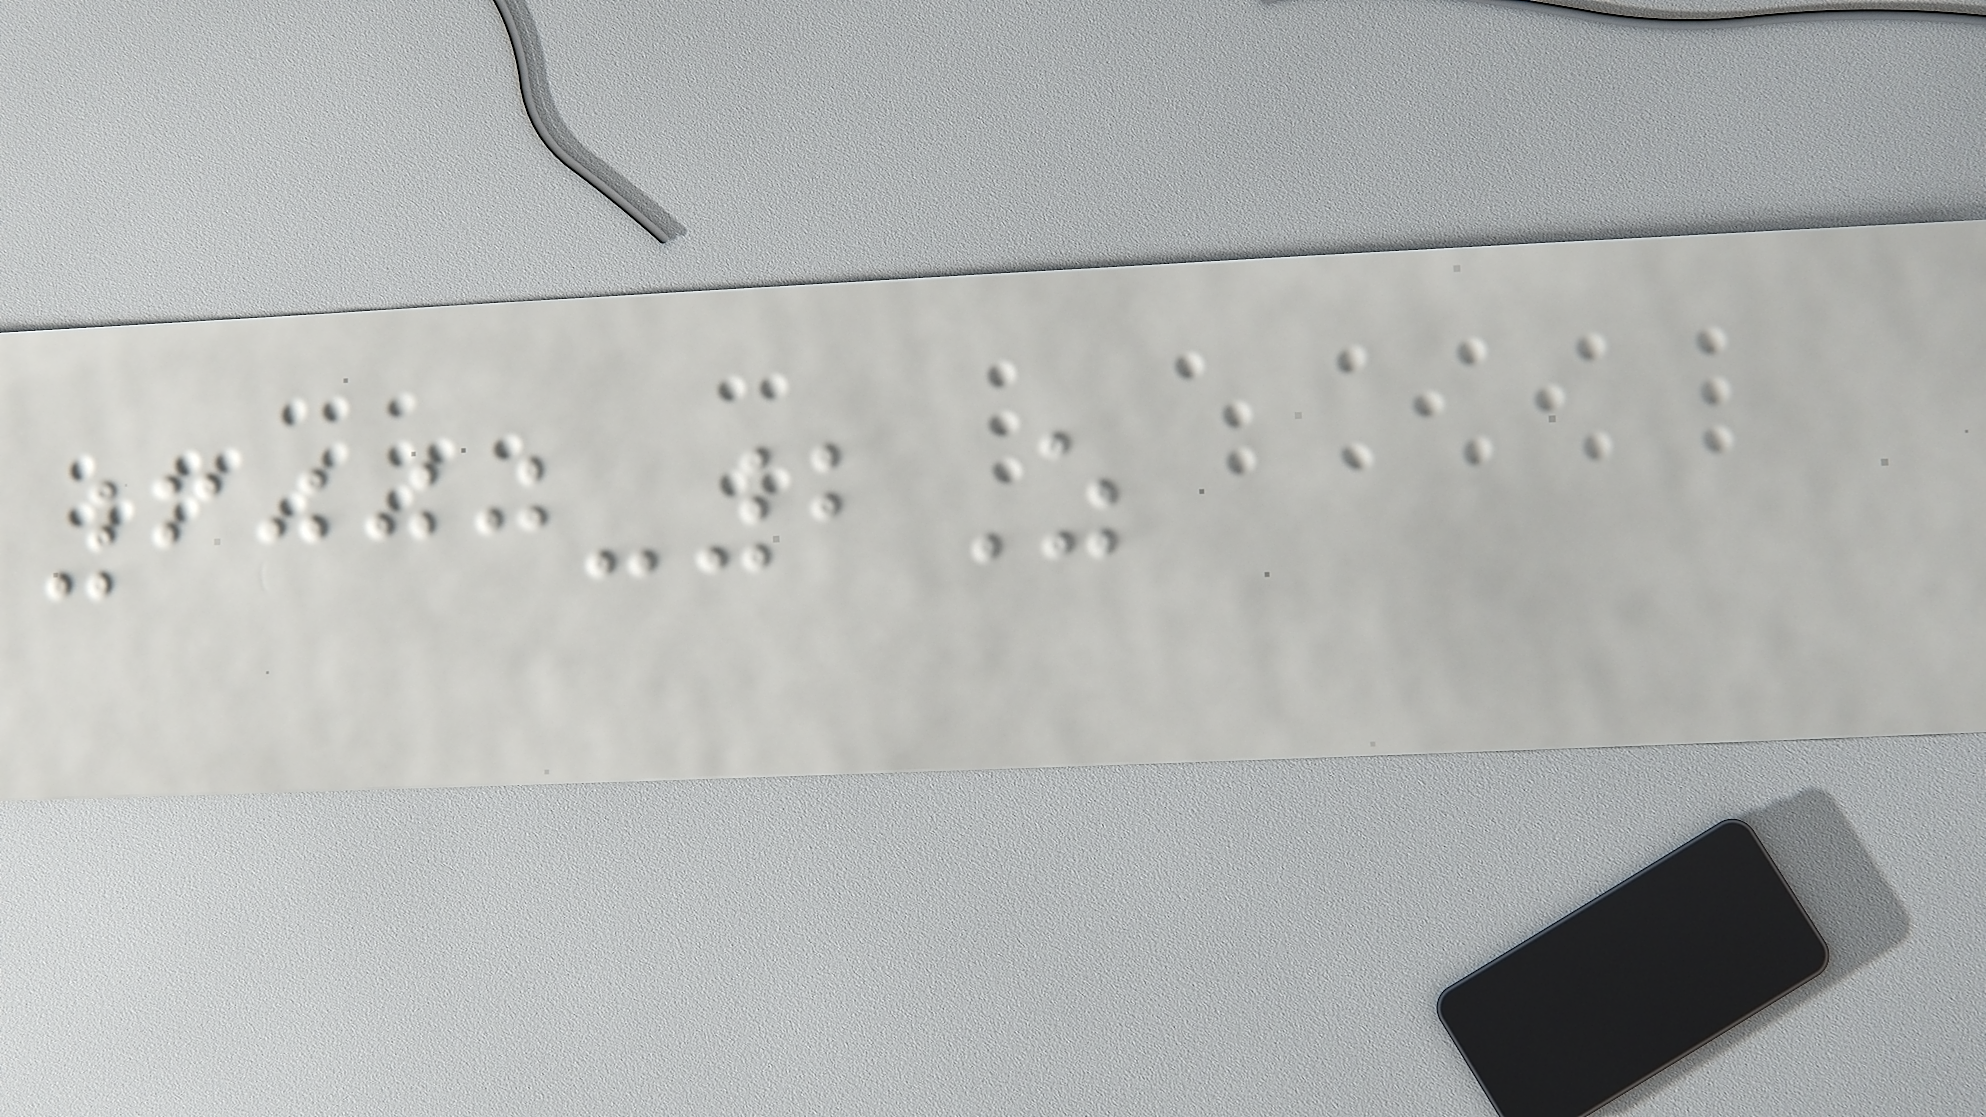6000-2Z
